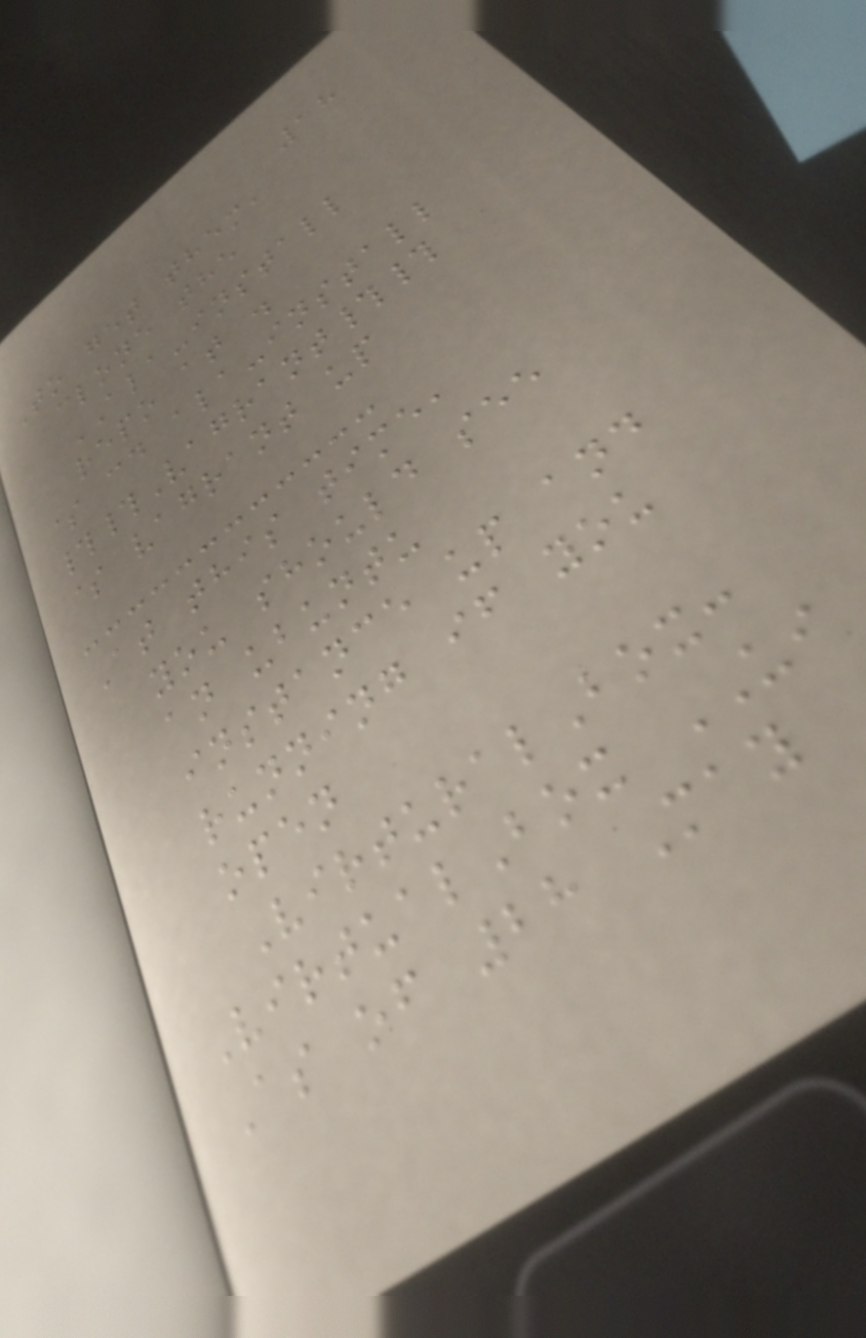18
To get them,
clone the
ALA-install
repo at .
$ cd ala-install
##Vagrant##
$ vagrant up
At this time,
you should see
an ubuntu
instance up and
running if you
open
VirturalBox:
VirtualBox UI
As of 28 May
